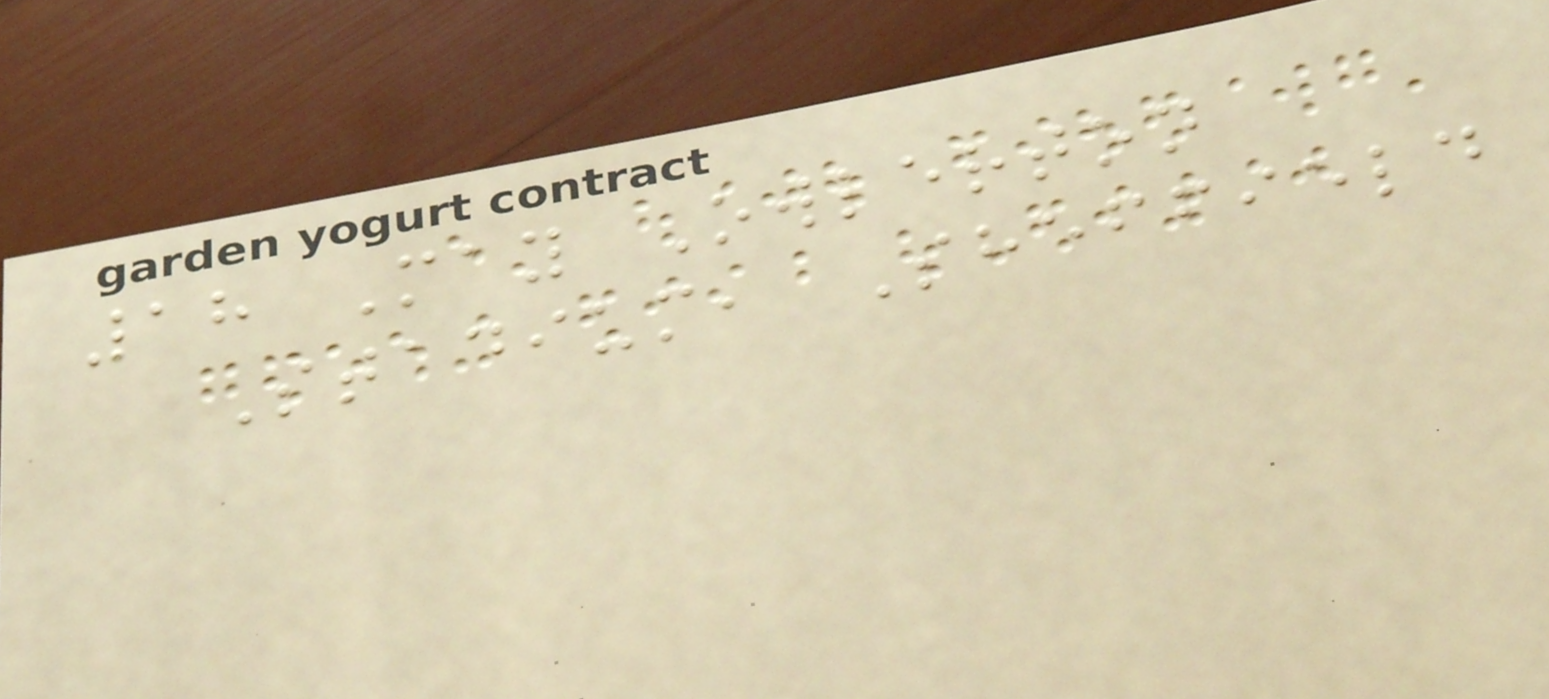18 May Owlerton
Stadium, Sheffield
